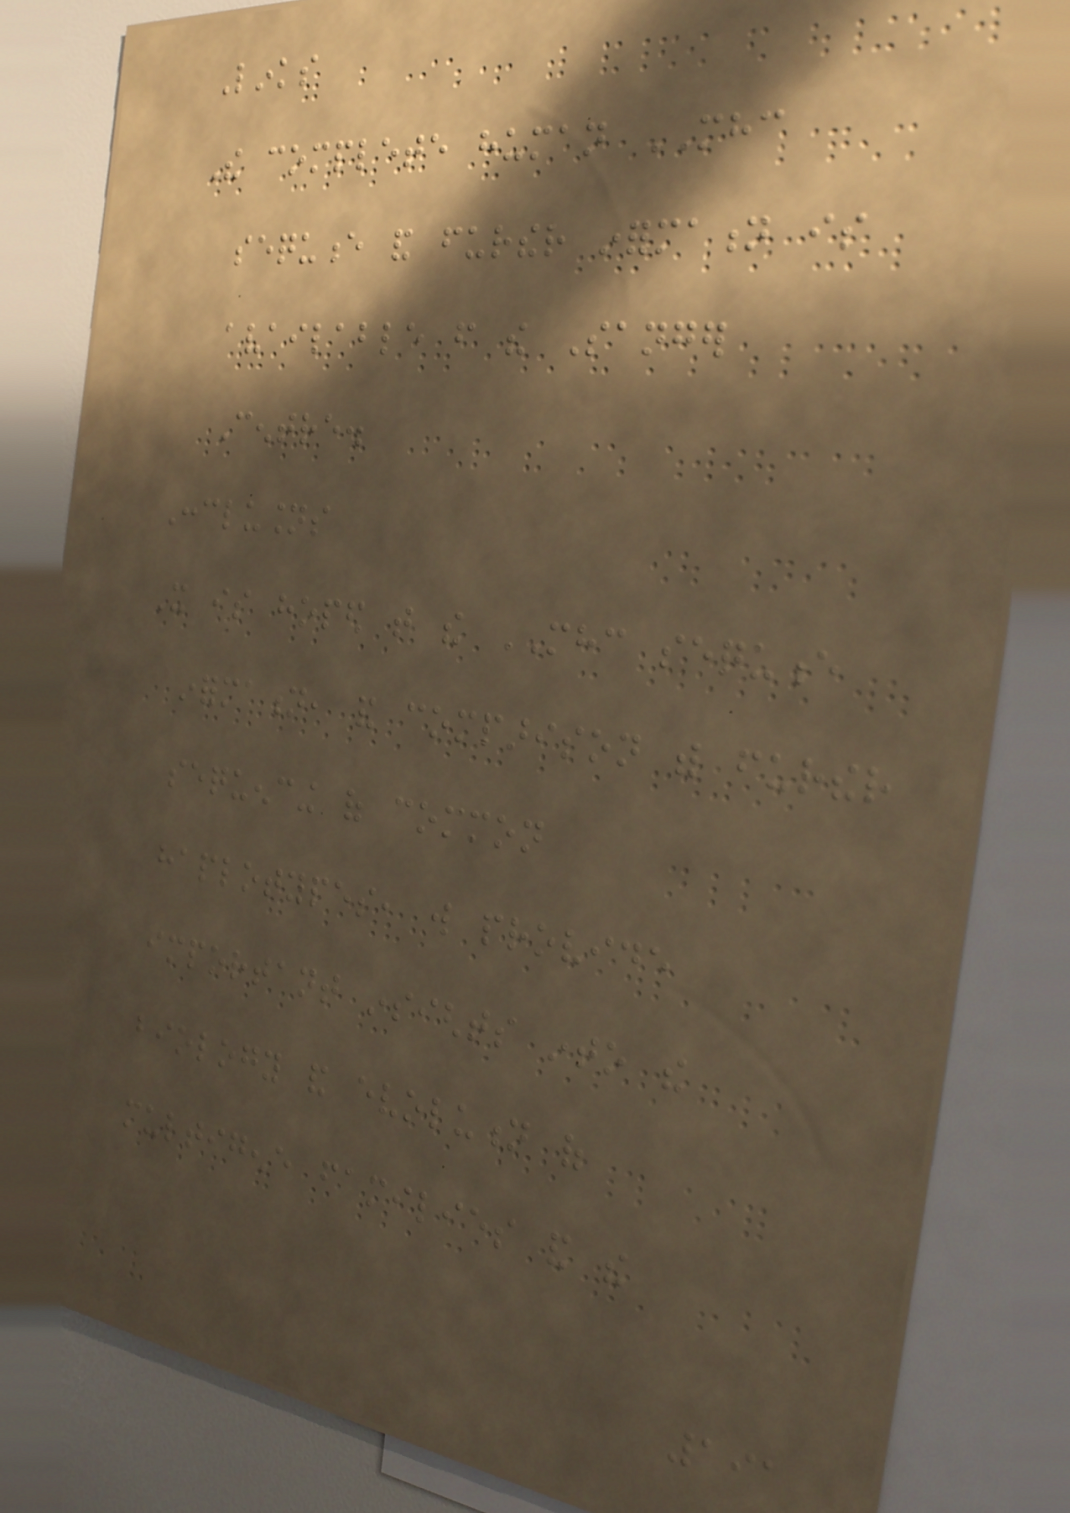Links
The complete human MHC
sequence and further information is
available from the Sanger
Centre.
Conclusions
It is hoped that the MHC sequence
information, and comparison with further
sequencing of common
haplotypes, will provide
important insights into the
biology and evolution of
multigene families and the
191
